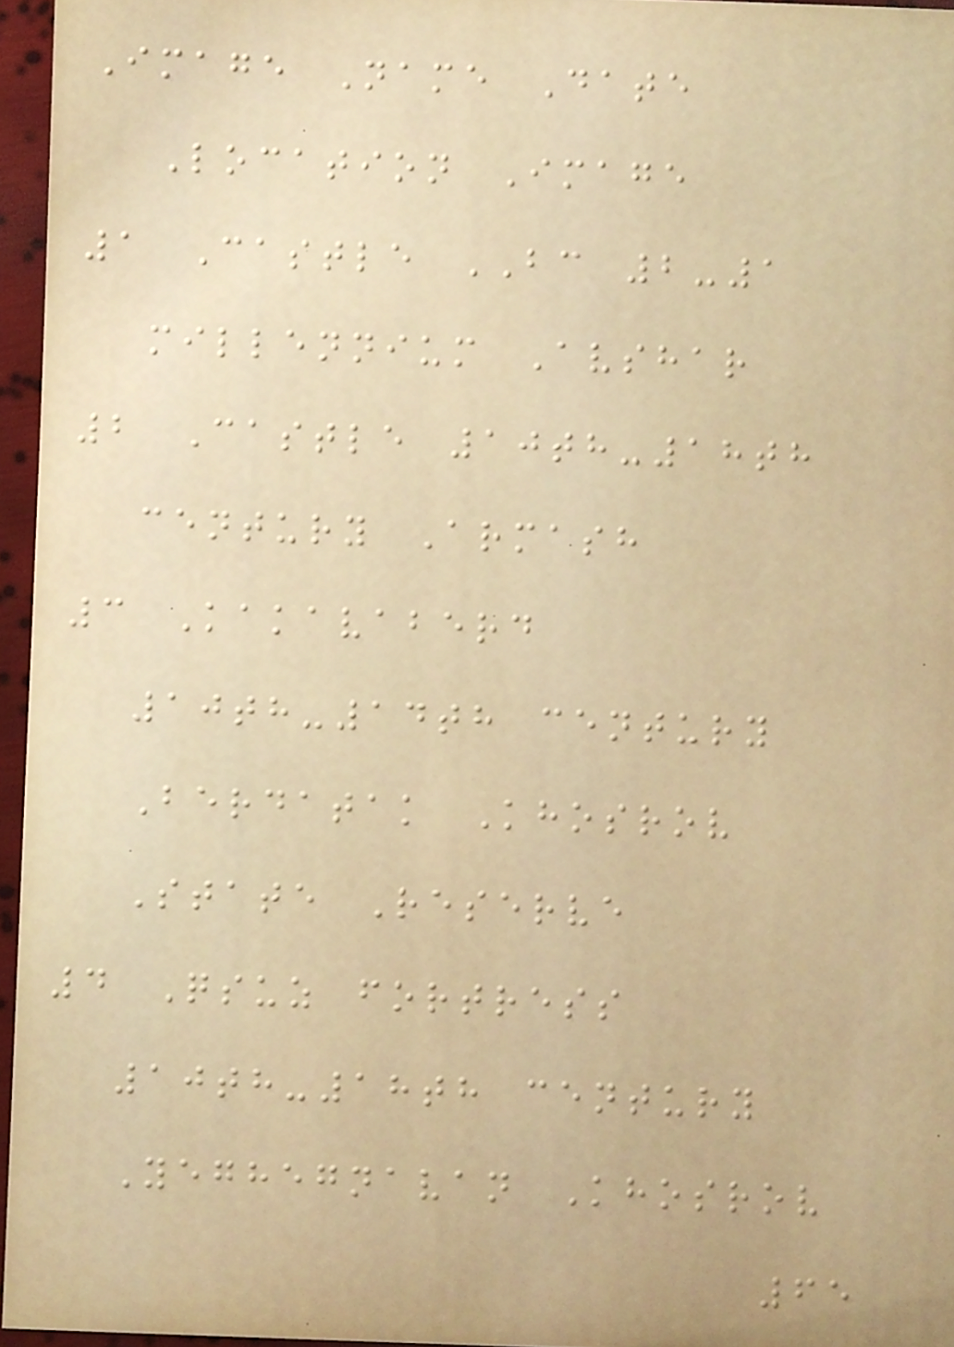Image Name Date
Location Image
1 Castle BC 2-1
millennium Avshar
2 Castle 10th-18th
century Armash
3 Kakavaberd
10th-14th century
Berdatak Khosrov
State Reserve
4 Qsuz fortress
10th-18th century
Yeghegnavan Khosrov
65
